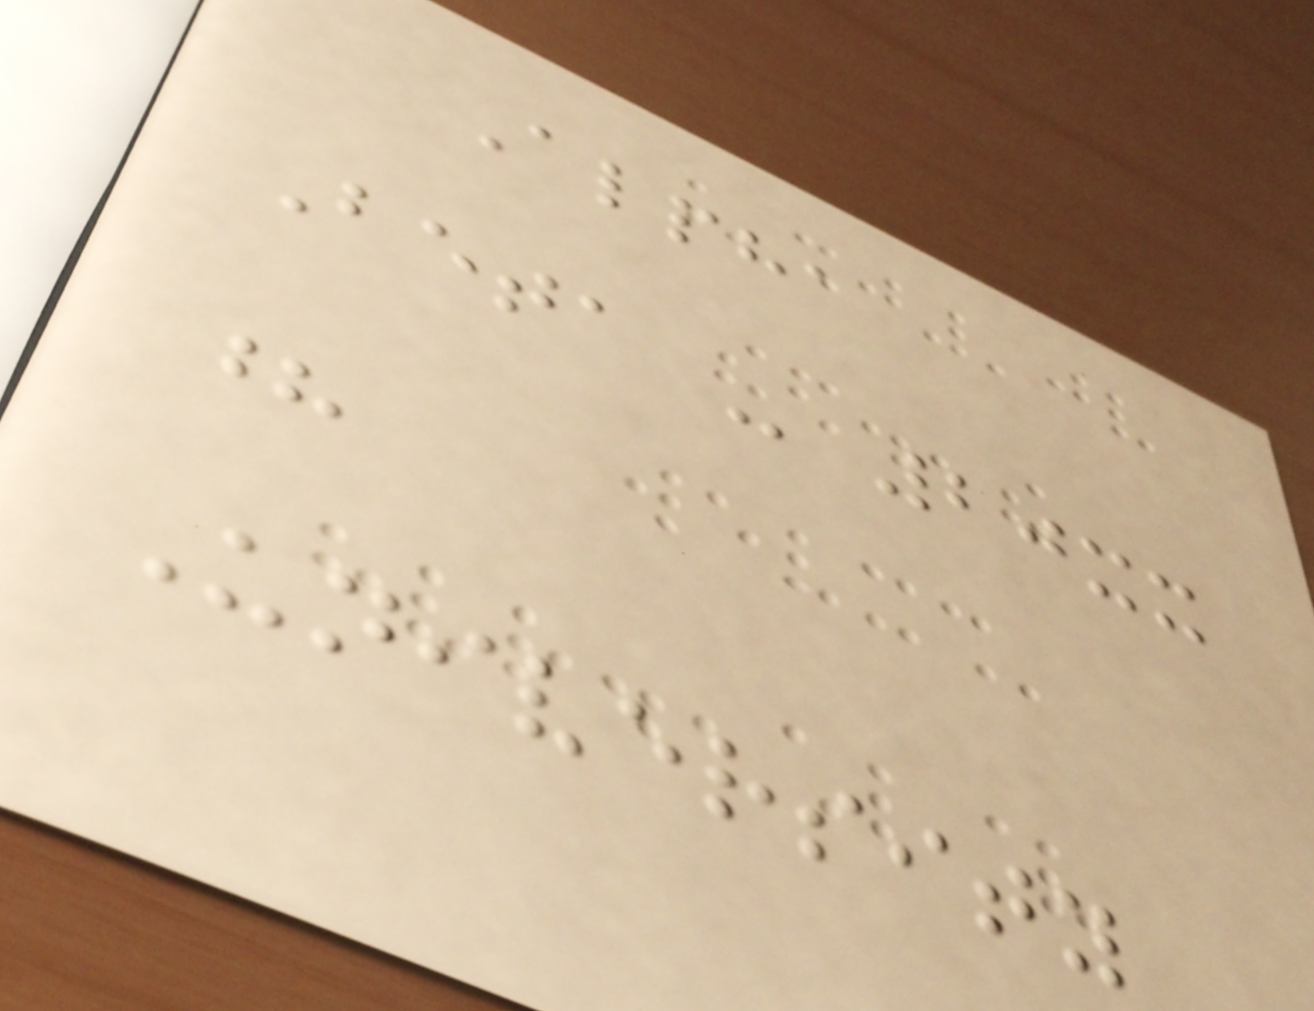Alpha
Beta - 20xx
?
University
